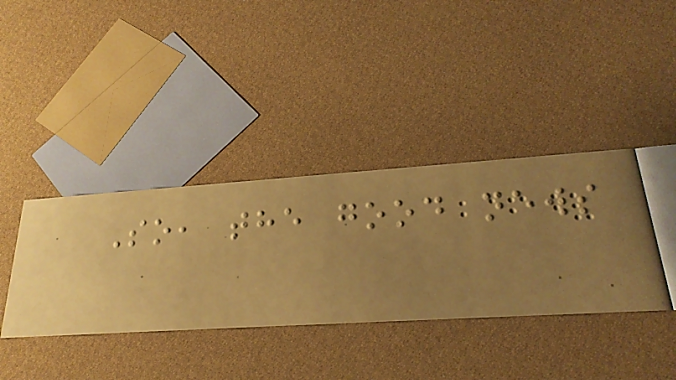So, the good news
